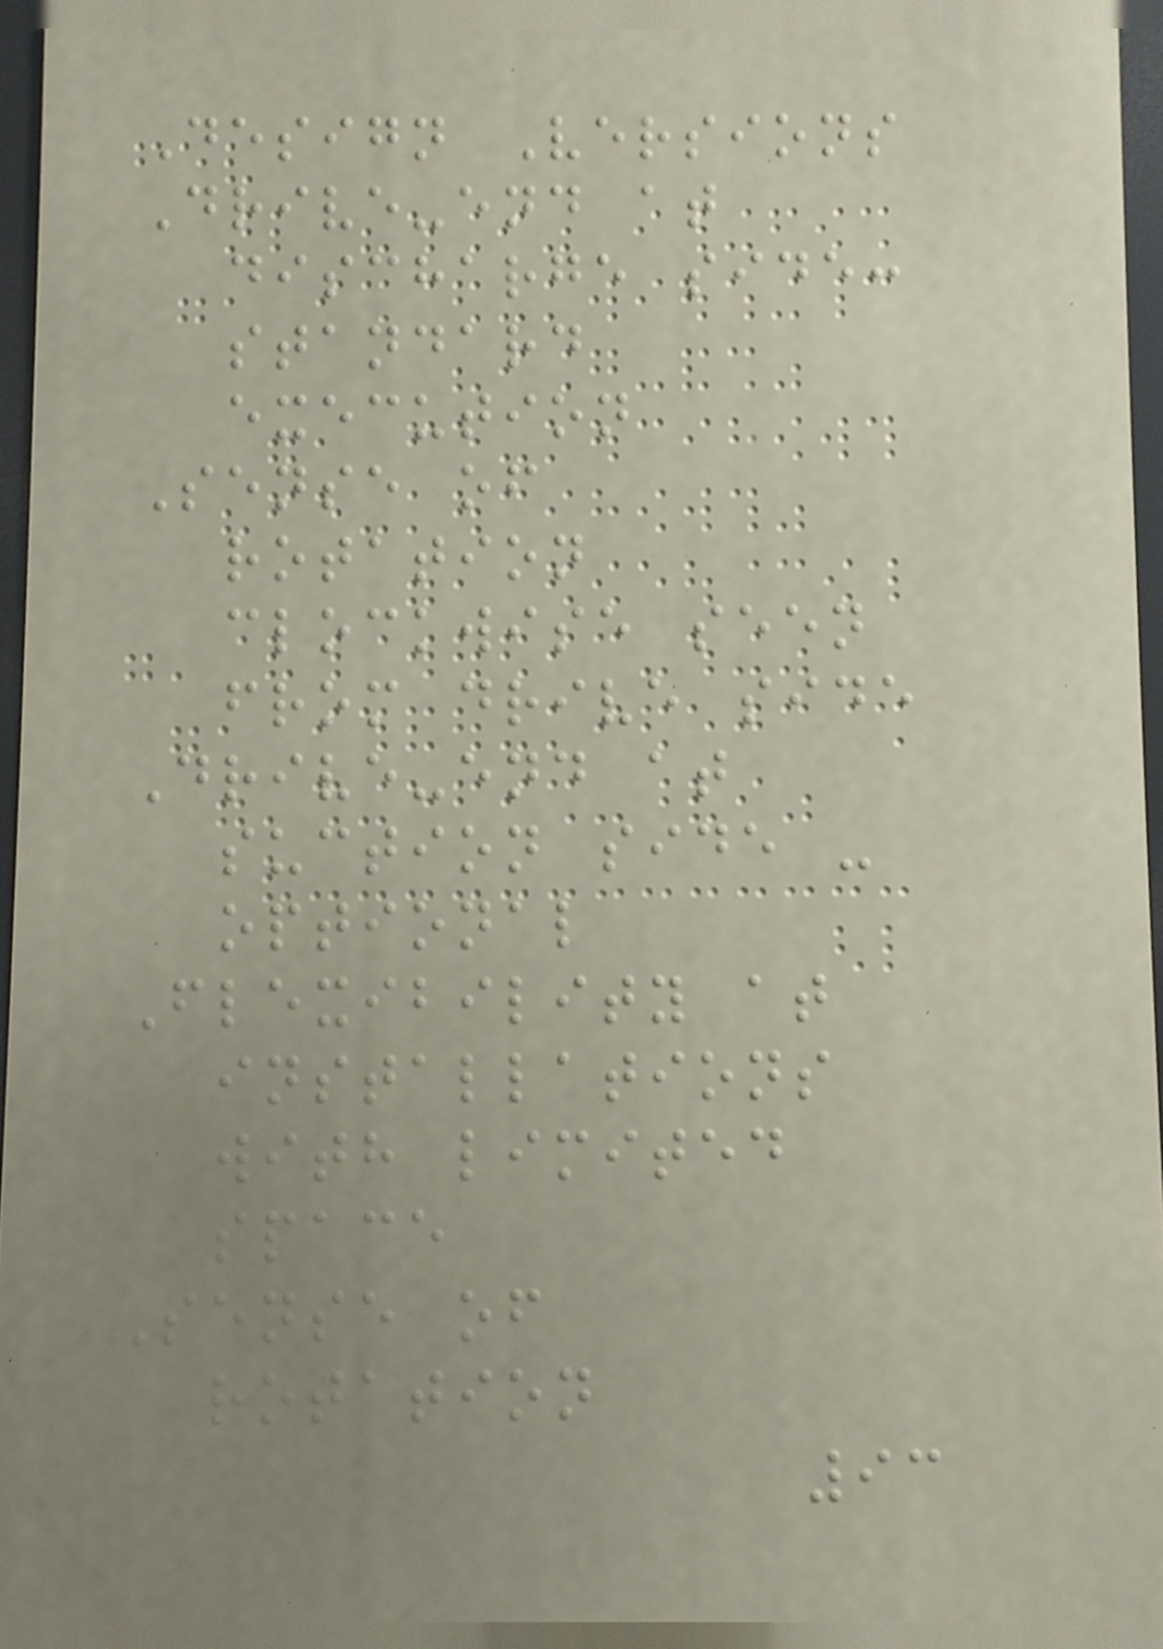Design Versions
Drive-end at
discharge side:
standard
execution
Sense of
rotation
clockwise seen
from drive side
Drive-end at
suction side -
optional
Flexibility at
installations
with limited
space
Sense of
rotation
93
